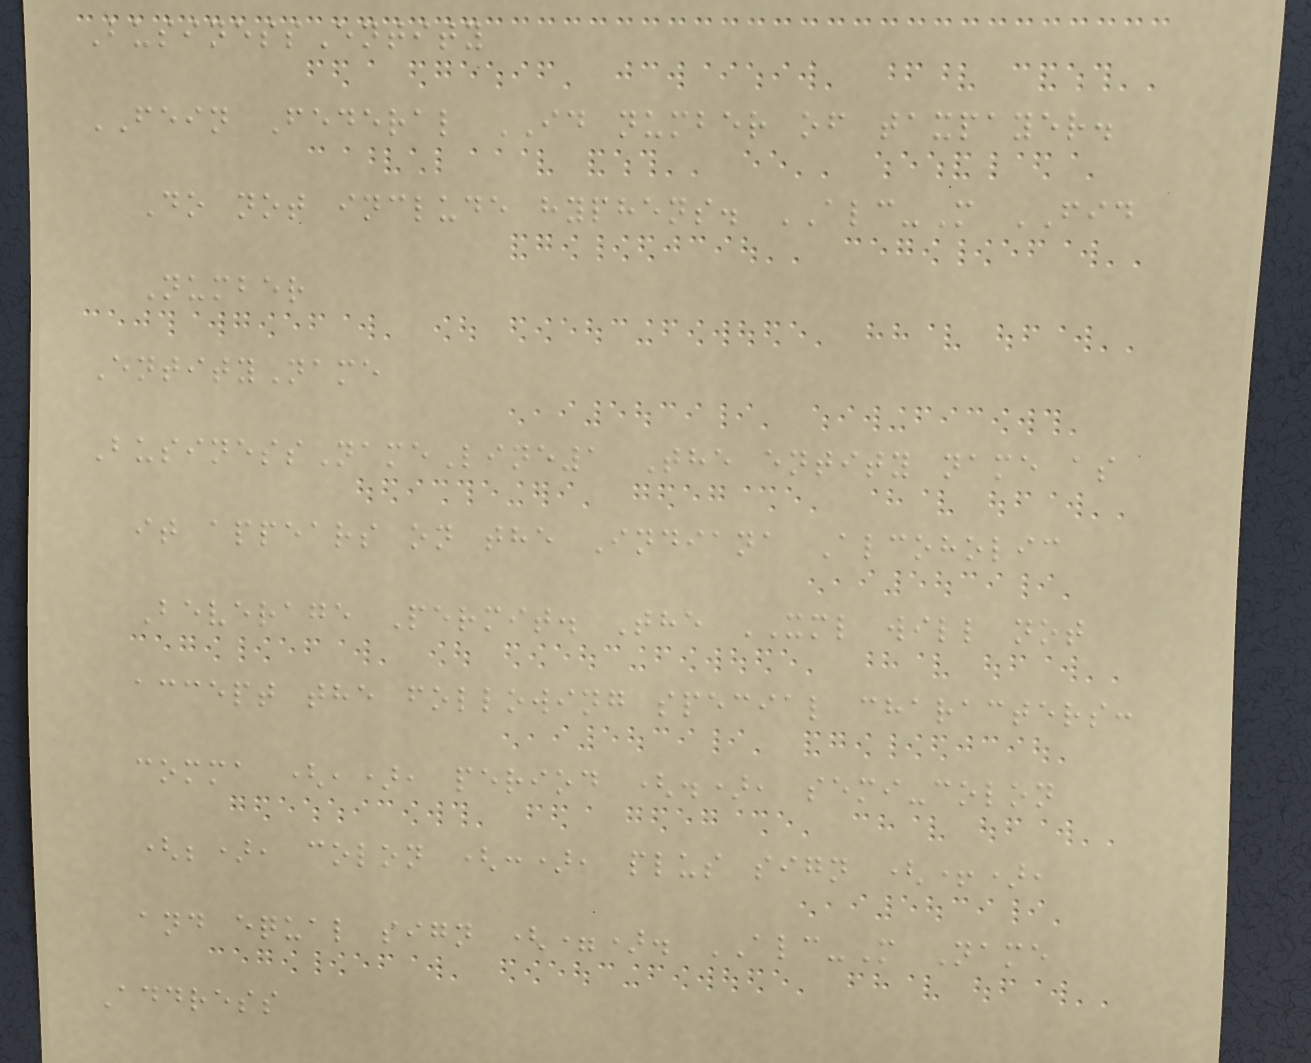BusinessEntity
FEIN Federal ID number of taxpayer.
Do not include hyphens. ALC-M FID
Number
EntityName
BusinessNameLine1 The entity name as
it appears on the Indiana Alcoholic
Beverage Permit. The XML will not
accept the following special characters:
comma (,), period (.), semi-colon
(;), colon (:), plus sign (+),
and equal sign (=). ALC-M Name
Address
